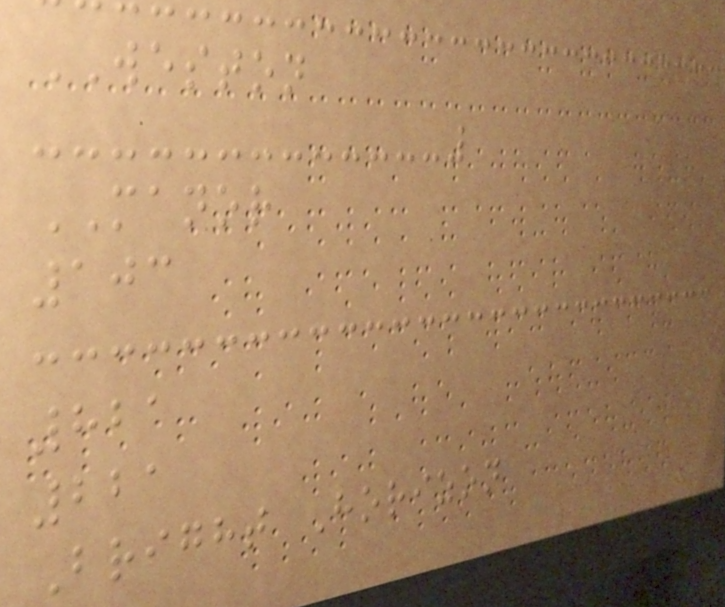WESTON
MANOR
103
821
221
Bright Horizon
